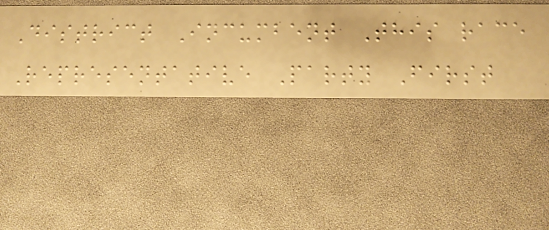District Incumbent This race
Representative Party First
